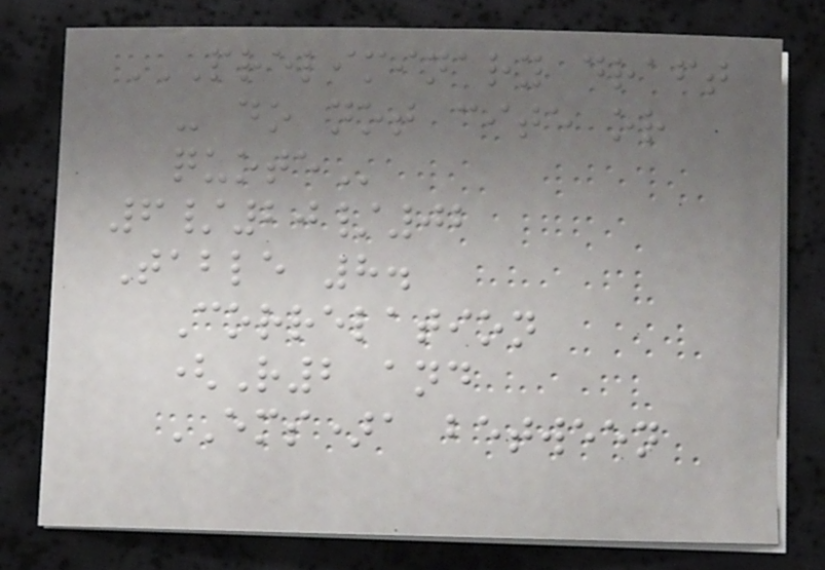PRELIMINARY DRAFT
- DO NOT CITE OR
QUOTE
6/20/02
Table 8.
Correlation
(R2 and
EMS)a between
